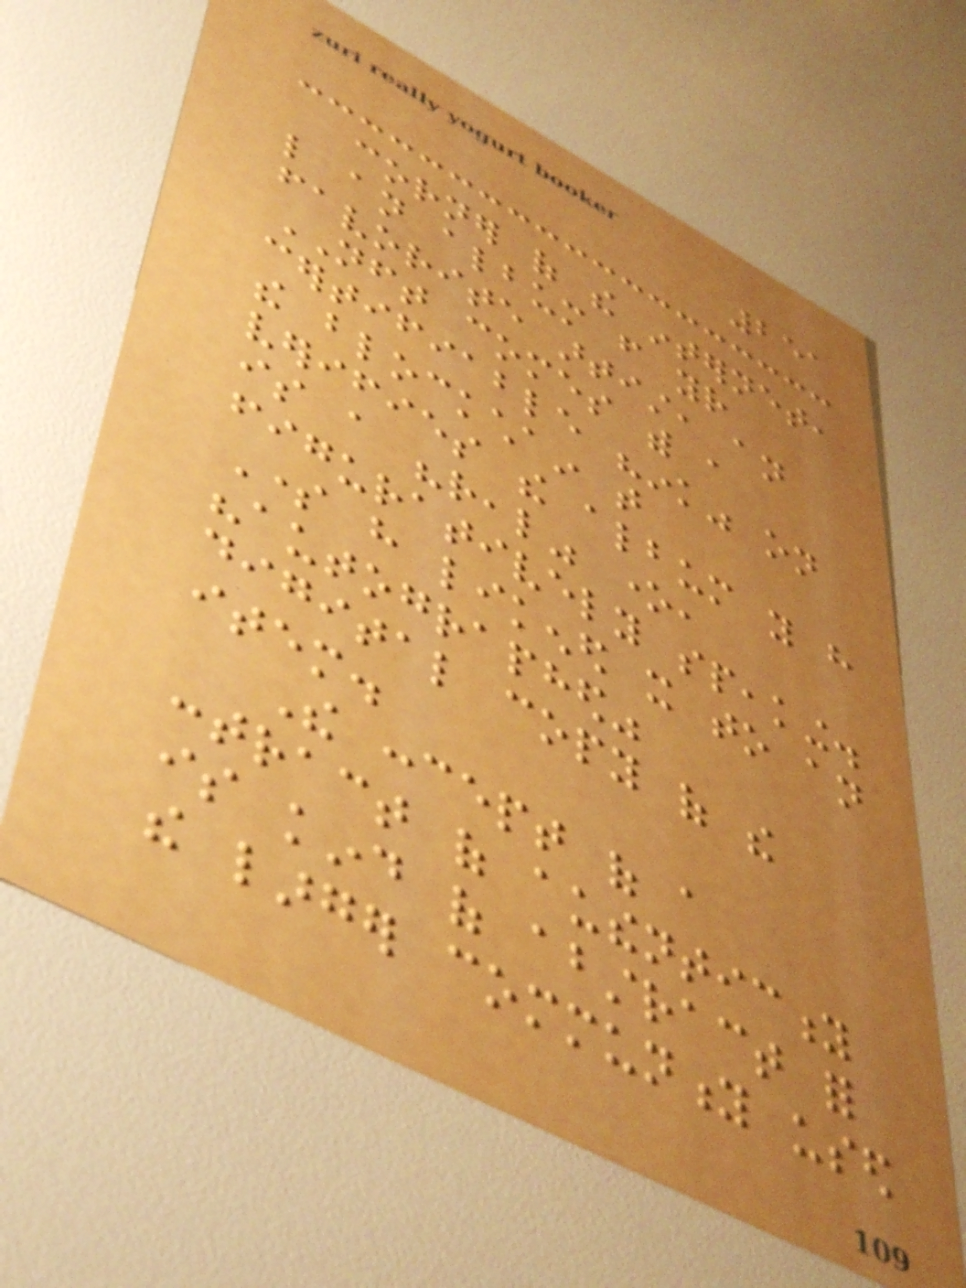251
corner of the internet,
like an album from your
favorite artist, an
NFT comes with a
certifiable "ink" on
the blockchain that
verifies the album you have
is a "real" one,
figuratively speaking.
Some have likened it to an
"autographed"
digital copy of the
item.
The concept of a
contract of authenticity
is kind of abstract for
the larger community used
